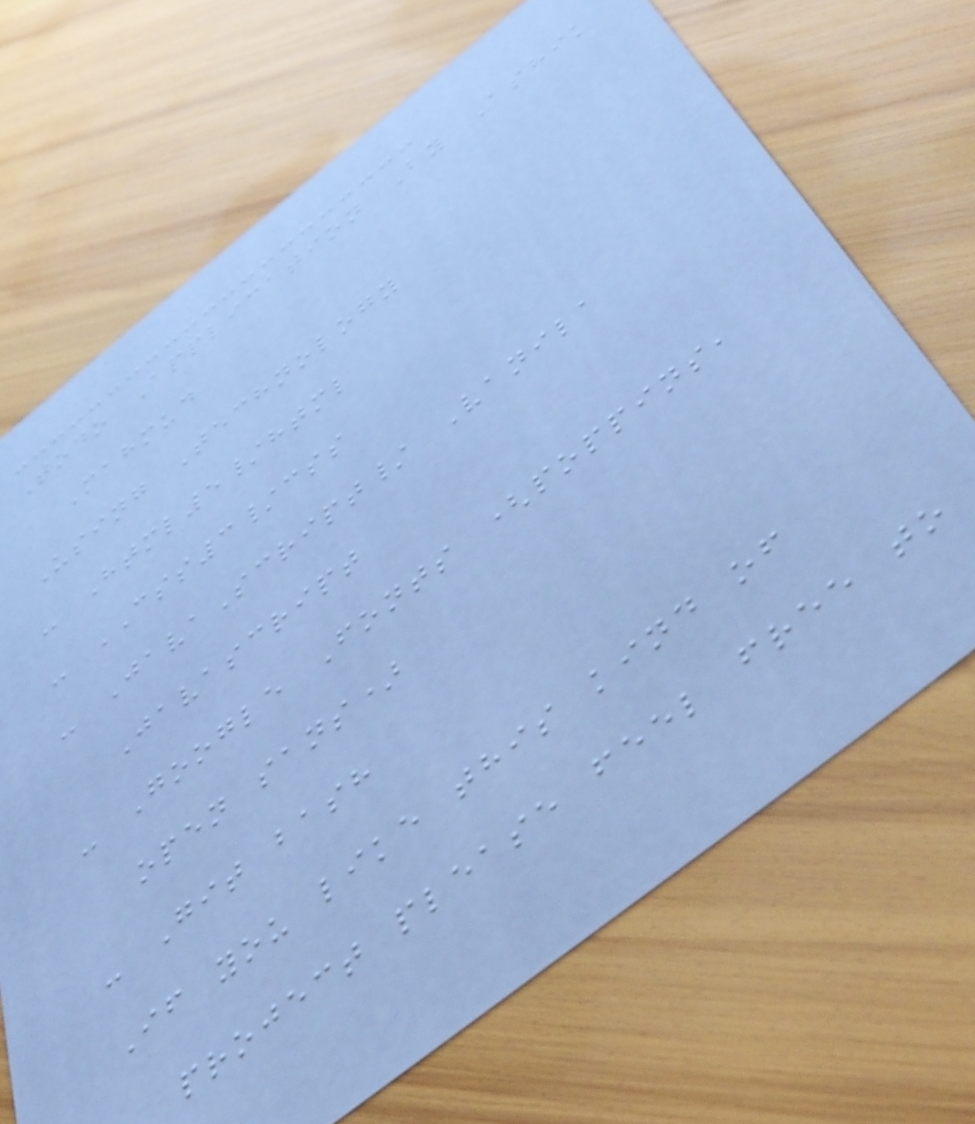Todo Application By Ashik
Mahmud
Using Technology
- Html5/html
- CSS3/css
- JavaScript/ Vanila
Javascript
- Google Fonts (poppins,
open sans)
- Git bash
If you like this kind of
project please feel free to
